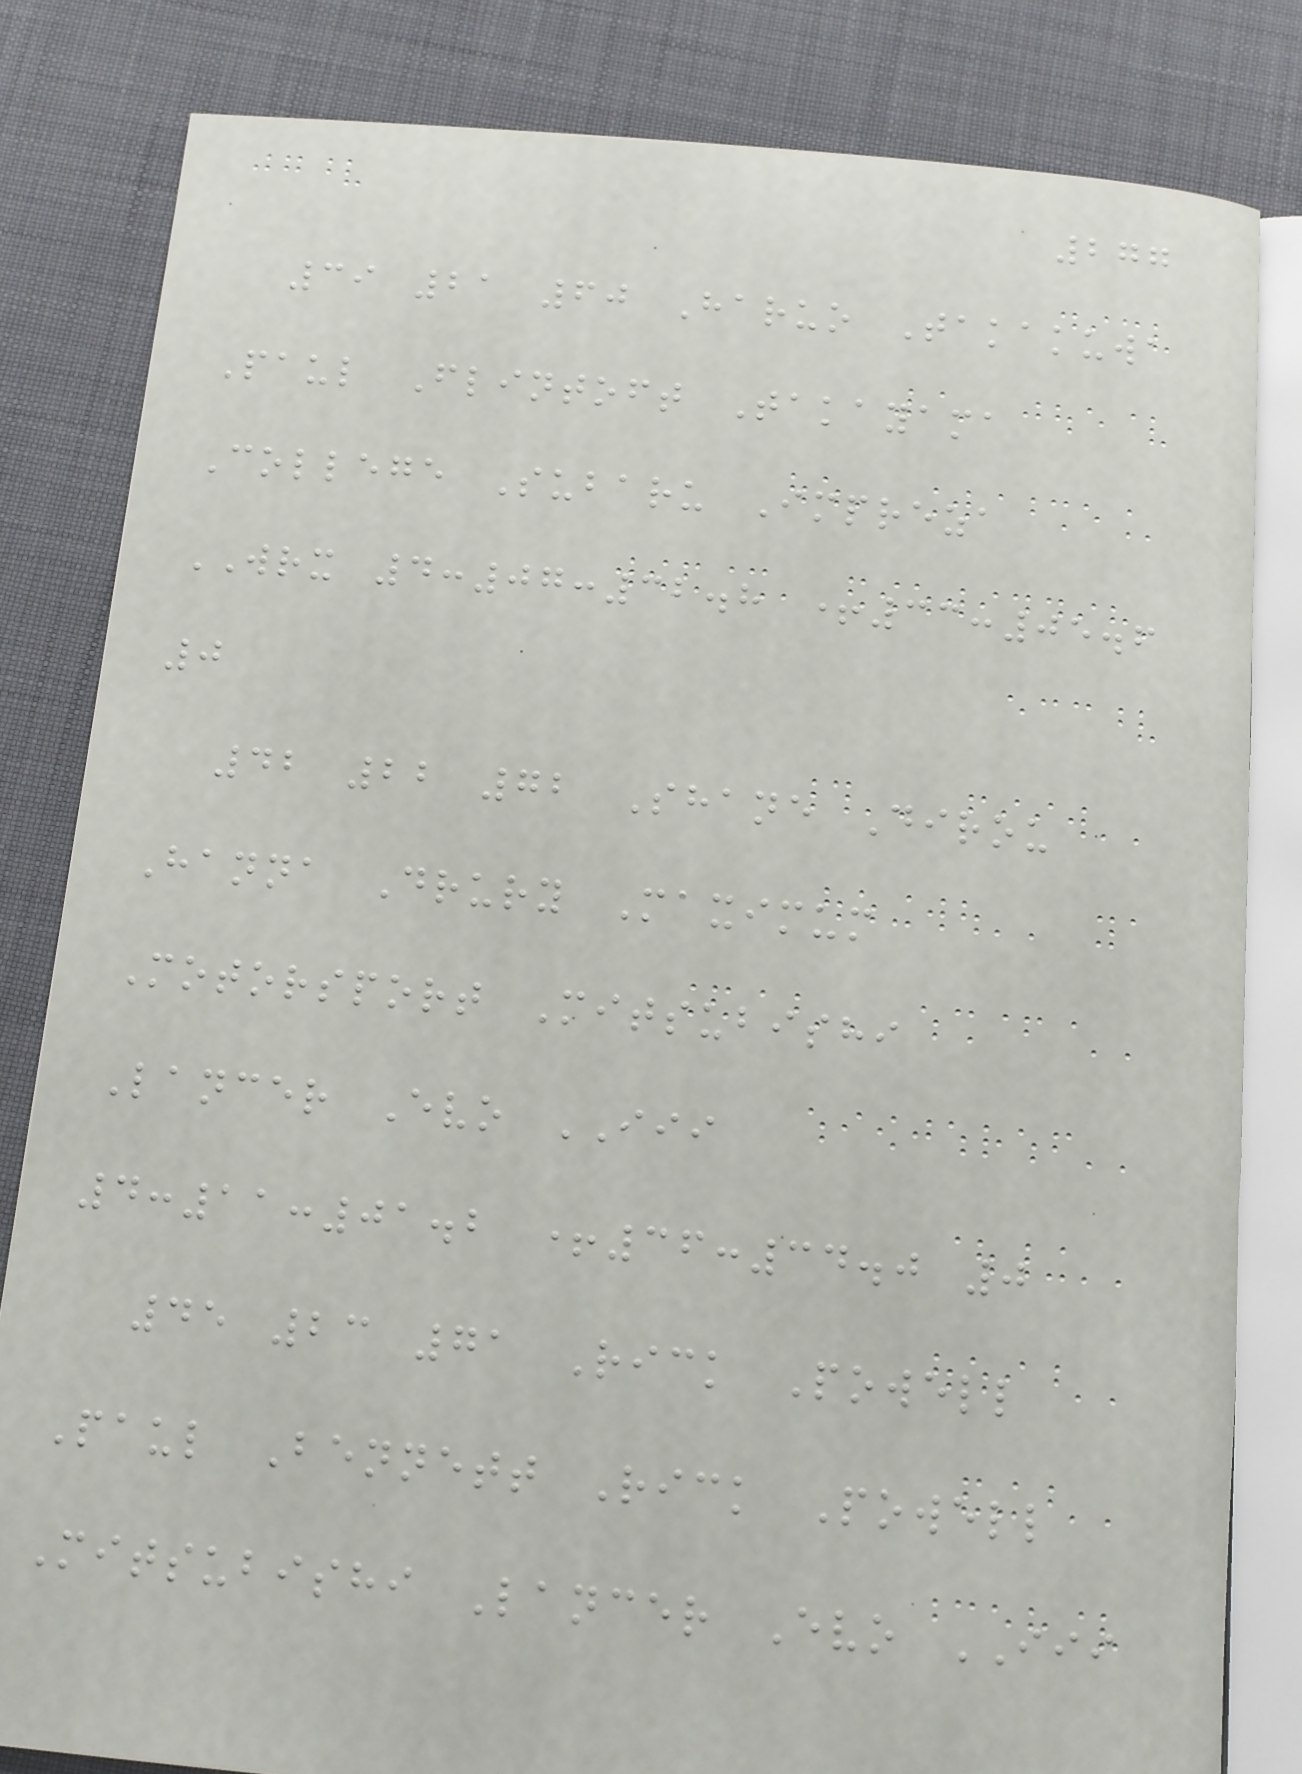277
39 21 60 Haruo Takakuwa
Paul Flintoft Takayama
College Subaru Impreza
WRX 4:07:32.8 +33:05.6
0
42 22 72 Shane Dirou
Hanna Drury Maximum
Motorsport Mitsubishi
Lancer Evo III
4:11:01.2 +36:34.0 0
45 23 71 Rick Powell
Paul Bennett Rick Powell
Mitsubishi Lancer Evo III
